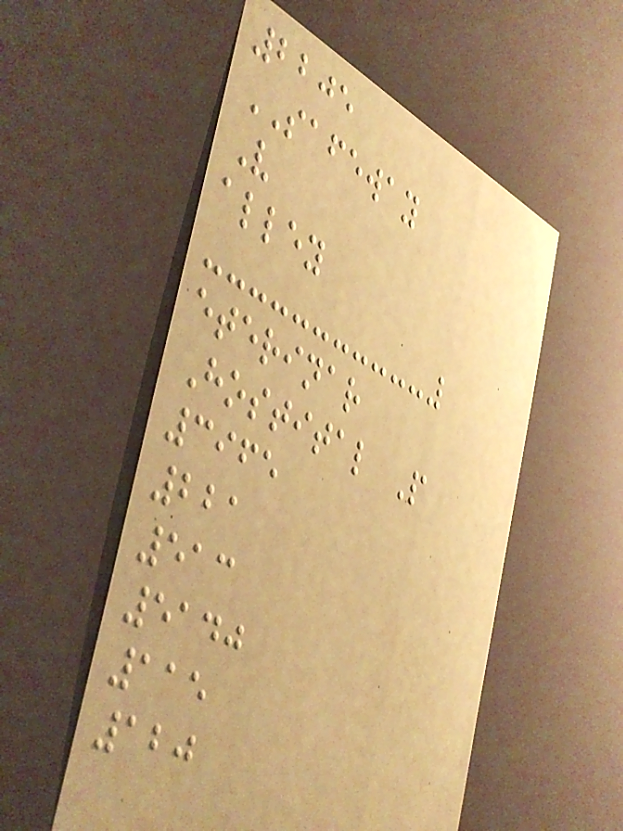2205
SAFEWAY
V
alley
eterinar
Hostital P
3965
221
513
5140
115
120
